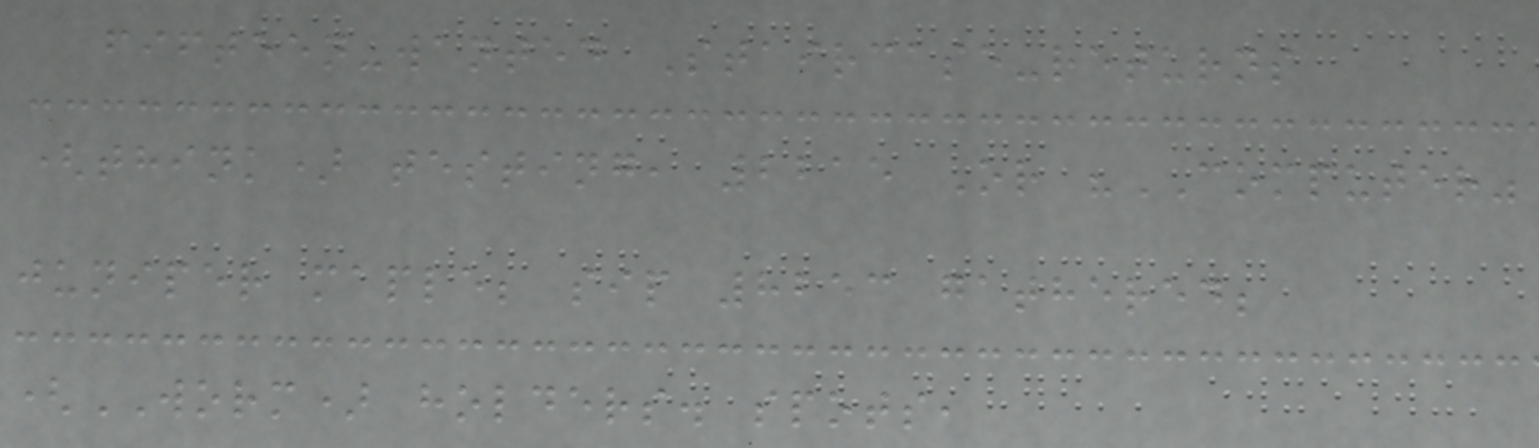fifteen-wanted Staircase-returns
(think) testing, 2215 Or "COMPUTER"
juniper maple; sip 8253 gathered;
(WORM) holders. spots,
